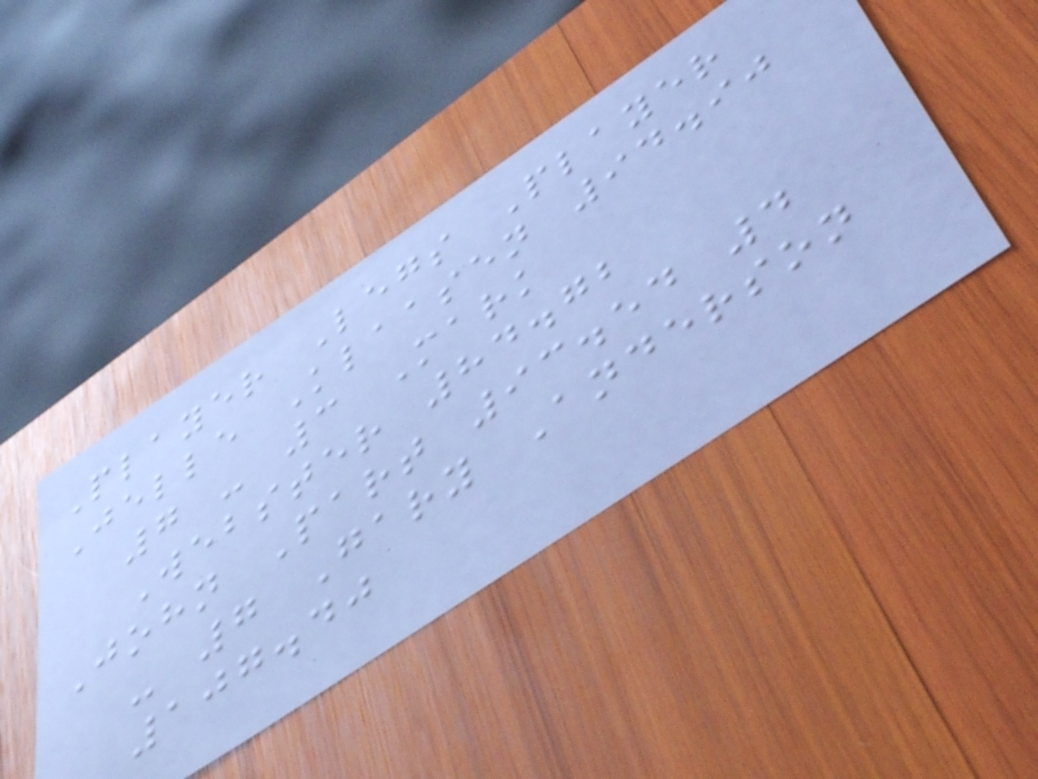Player Legs Player
Jelle Klaasen 94.90
7 - 3 Mark
Webster 84.72
John Part 93.54 4
- 7 Gary Anderson
107.40
